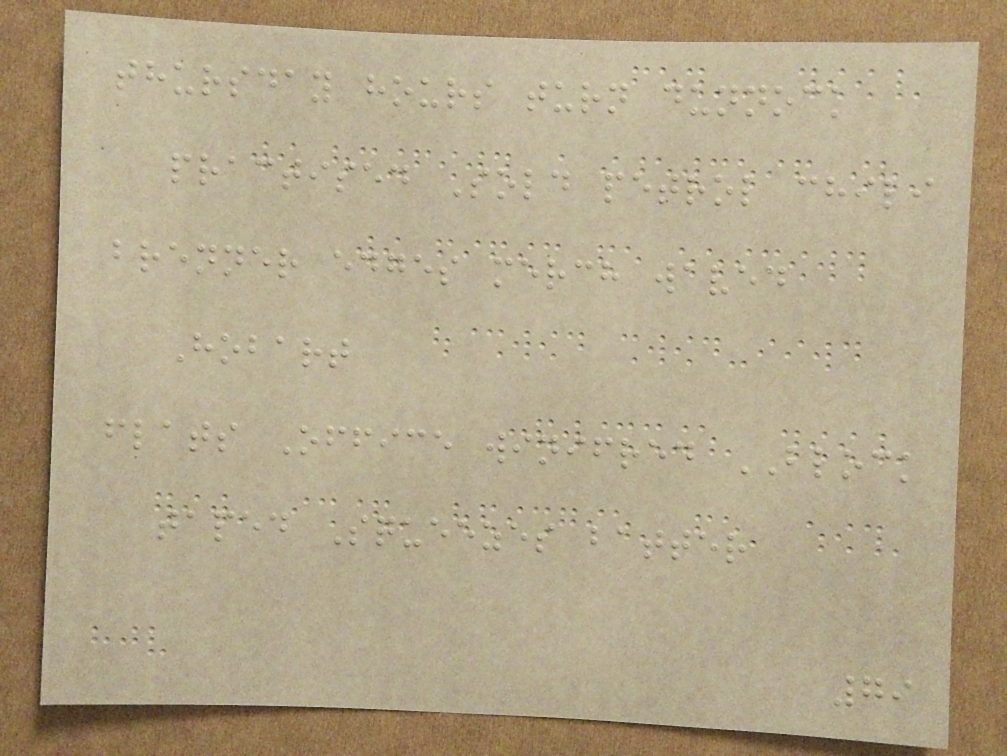thursday hours turn dunnock
practised Sold petrol chili
brenner edges merch waved
Hobart
flats Office winifred BLOCK
taped Squeezes batter
79
